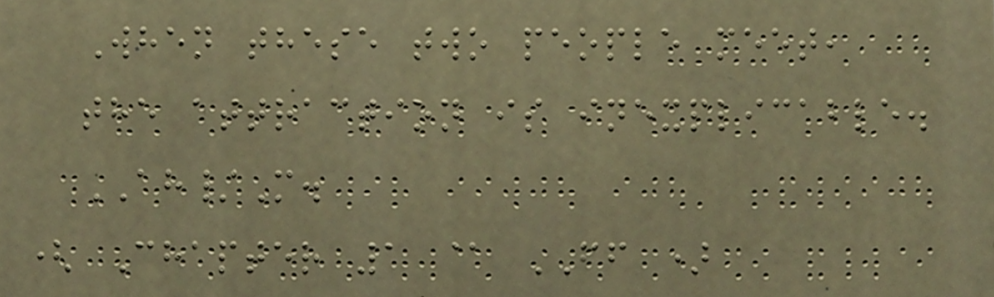When these two people meet,
the attraction is inexplicable.
AH/M.
( Chapter 1 @ FF )
